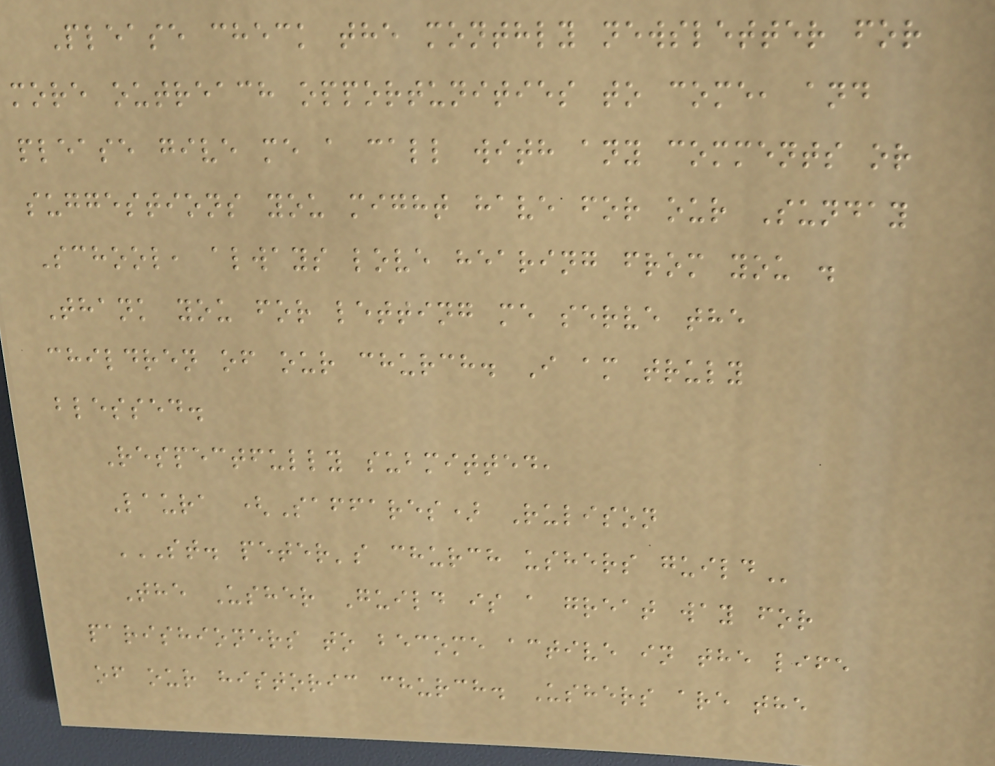Please check the monthly newsletter for
more outreach opportunities to come, and
please give me a call with any comments or
suggestions you might have for our Sunday
School, always love hearing from you .
Thank you for letting me serve the
children of our church. I am truly
blessed.
Respectfully submitted,
Laura (Saffares) Rulison
ST. PETER'S CHURCH USHERS GUILD
The Usher Guild is a great way for
parishioners to become active in the life
of our historic church. Ushers are the
